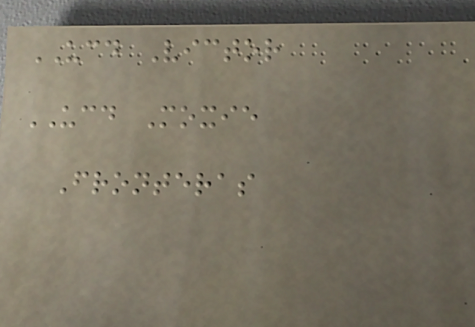UCD Victor
UCD Moxie
Fronteras
